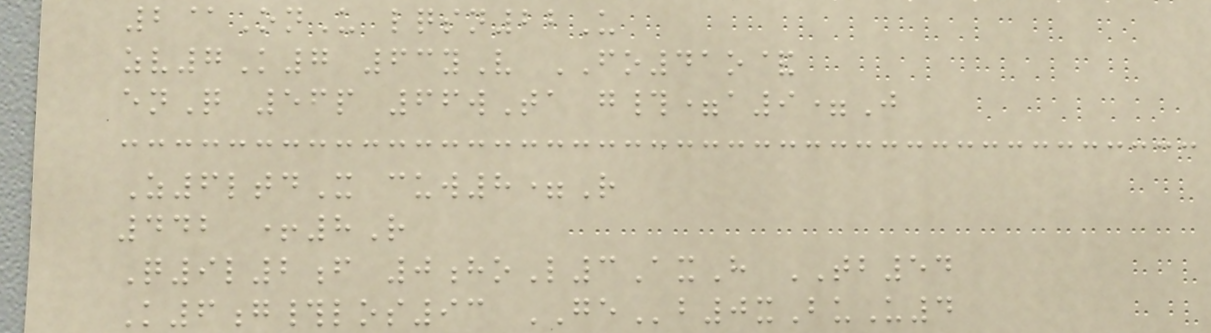2@OnU lqsn22U
zv7K7 63yV FO41o&
enQ 56p 66wTa g#=a9=J
Z6ltdX cuw8=R
442 +8R
Q9l2f 0hoL3AxH TB54
K6g#los93 GEb0xBuU4
